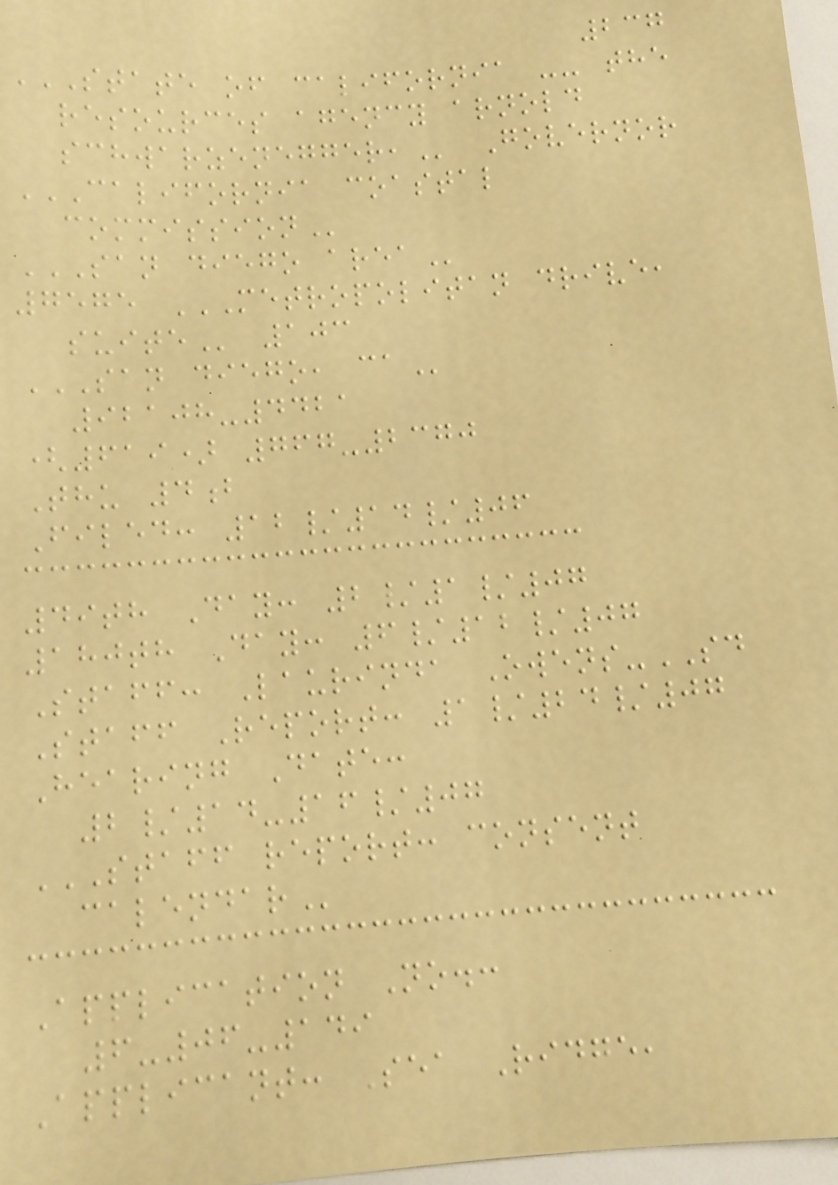237
STATE OF CALIFORNIA -- THE
RESOURCES AGENCY ARNOLD
SCHWARZENEGGER, Governor
CALIFORNIA COASTAL
COMMISSION
SAN DIEGO AREA
7575 METROPOLITAN DRIVE,
SUITE 103
SAN DIEGO, CA
92108-4421
(619) 767-2370
Thu 4b
Filed: 12/14/06
49th Day: 2/1/07
180th Day: 6/12/07
Staff: Laurinda Owens-SD
Staff Report: 1/24/07
Hearing Date:
2/14-16/07
STAFF REPORT: CONSENT
CALENDAR
Application No.:
6-06-149
Applicant: Sea Ridge,
